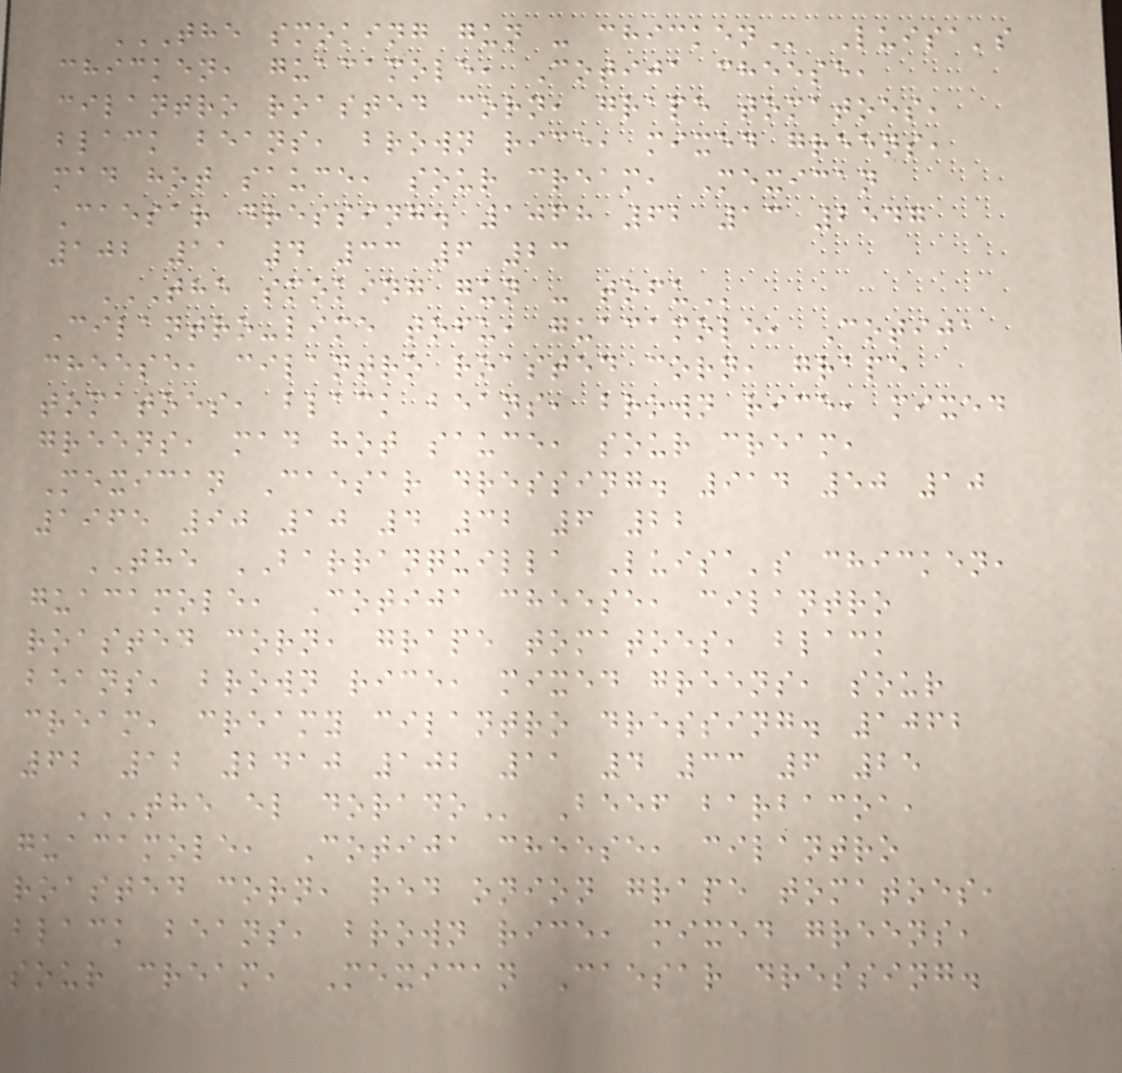THE SMOKING GUN - CHICKEN Luisa's
chicken, guacamole, Cotija cheese,
cilantro roasted corn, grape tomatoes,
black beans, brown rice, mixed greens,
mad hot sauce, sour cream, Mexican
Caesar dressing. 1068 62 13 2547
102 11 4 33 6 23
THE SMOKING GUN - TOFU
Cilantro-lime tofu, guacamole, Cotija
cheese, cilantro roasted corn, grape
tomatoes, black beans, brown rice, mixed
greens, mad hot sauce, sour cream,
Mexican Caesar dressing. 914 50 10
1965 90 10 4 32 6 22
THE BARRANQUILLA Luisa's chicken,
guacamole, Cotija cheese, cilantro
roasted corn, grape tomatoes, black
beans, brown rice, mixed greens, sour
cream, creamy cilantro dressing. 1062
62 12 2410 102 11 4 33 6 25
THE EL DORADO Beef barbacoa,
guacamole, Cotija cheese, cilantro
roasted corn, red onion grape tomatoes,
black beans, brown rice, mixed greens,
sour cream, Mexican Caesar dressing.
